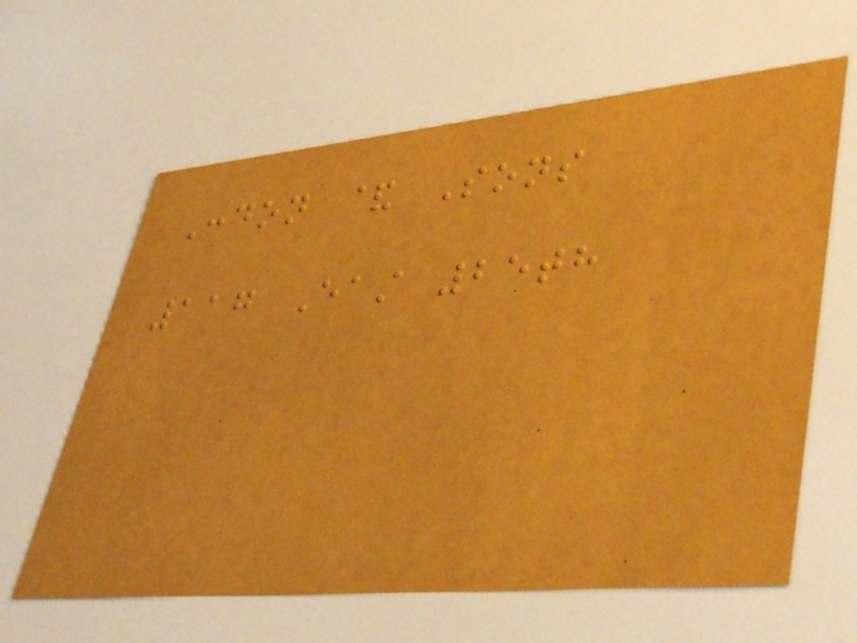Condon & Sons
117 East 25th
